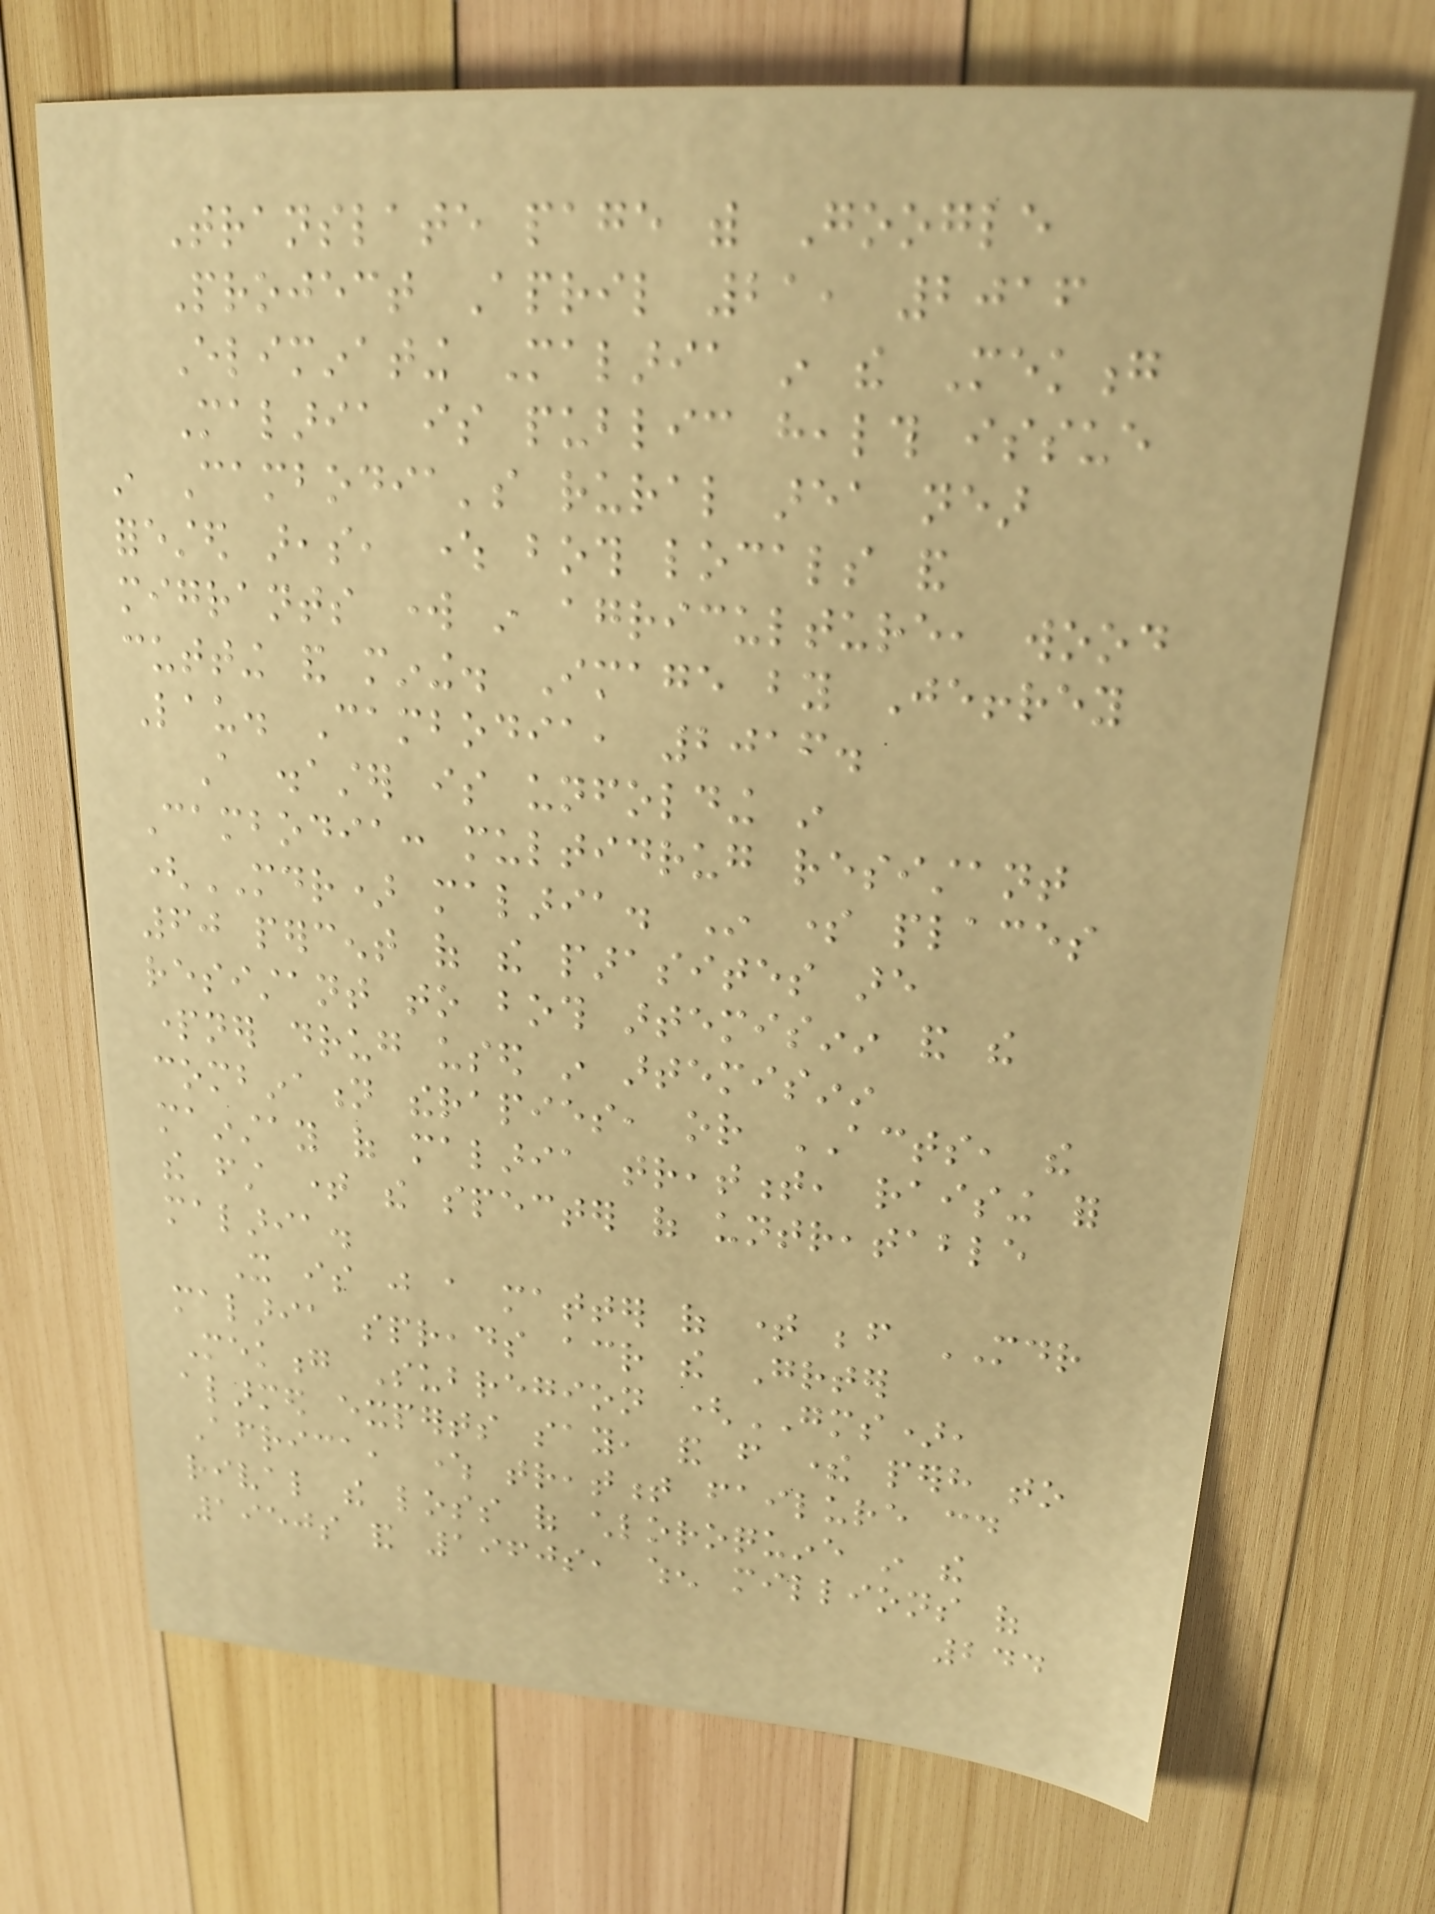Translate page with Google
Project April 21, 2016
Eliminating Malaria in the Mekong
Malaria is public health issue
in Cambodia's rural area near
forested areas, where both locals and
migrants work in agriculture, wood
cutting and mining. Image by Jeffrey
Lau. Cambodia, 2016.
A disaster is unfolding in
Cambodia: multidrug resistant
(MDR) malaria. In some places
60 percent of the parasites are
resistant to both artemisinin and the
partner drug used in artemisinin
combination therapies, or ACTS, the
mainstay of malaria treatment, raising for
the first time the specter of untreatable
malaria.
It is just a matter of time before MDR
malaria spreads across the Greater
Mekong Subregion (GMS),
alarmed experts say, and from there perhaps to
Africa, where treatment failure could
rival the loss of chloroquine in the
1950s and 1960s, when millions of
244
